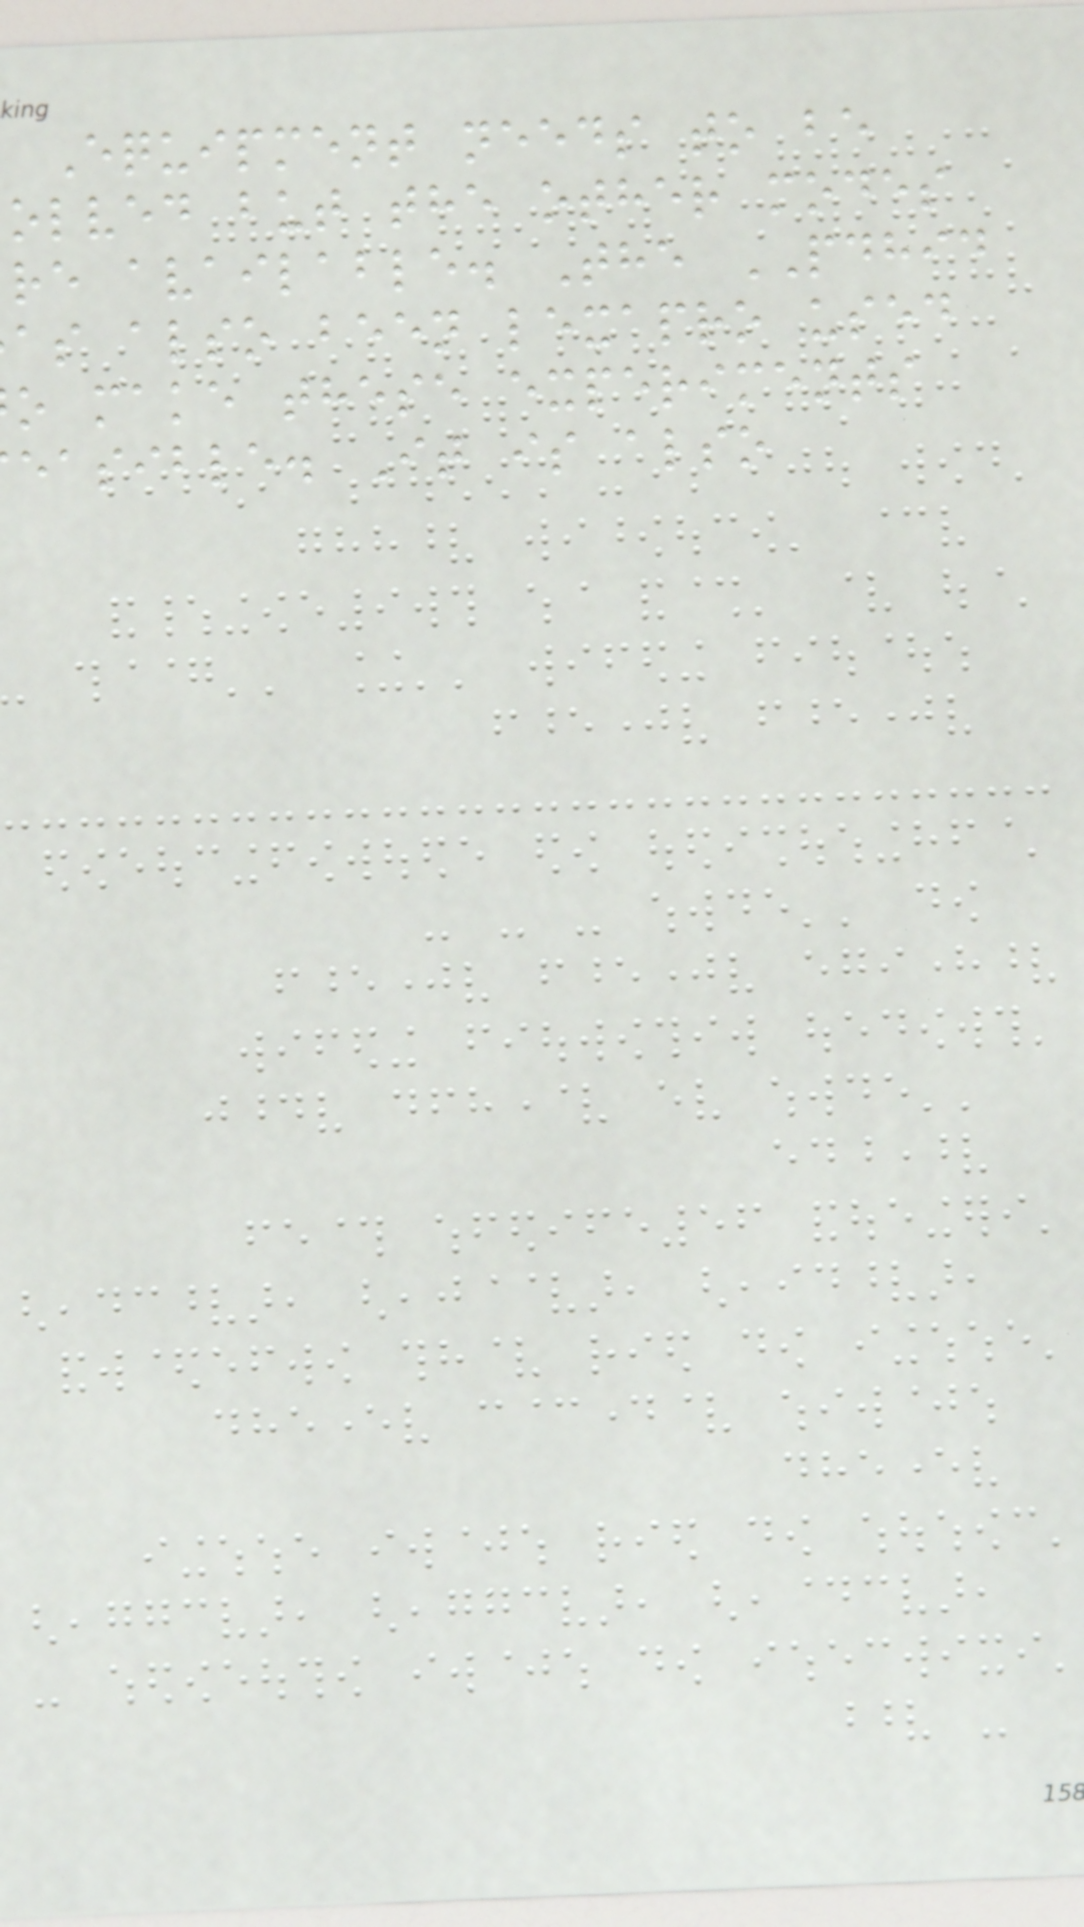Equipment needs to be
olved but the other modes
re available. The PDHID
as also been lexapro used
o make these experiments
easible. It is also
